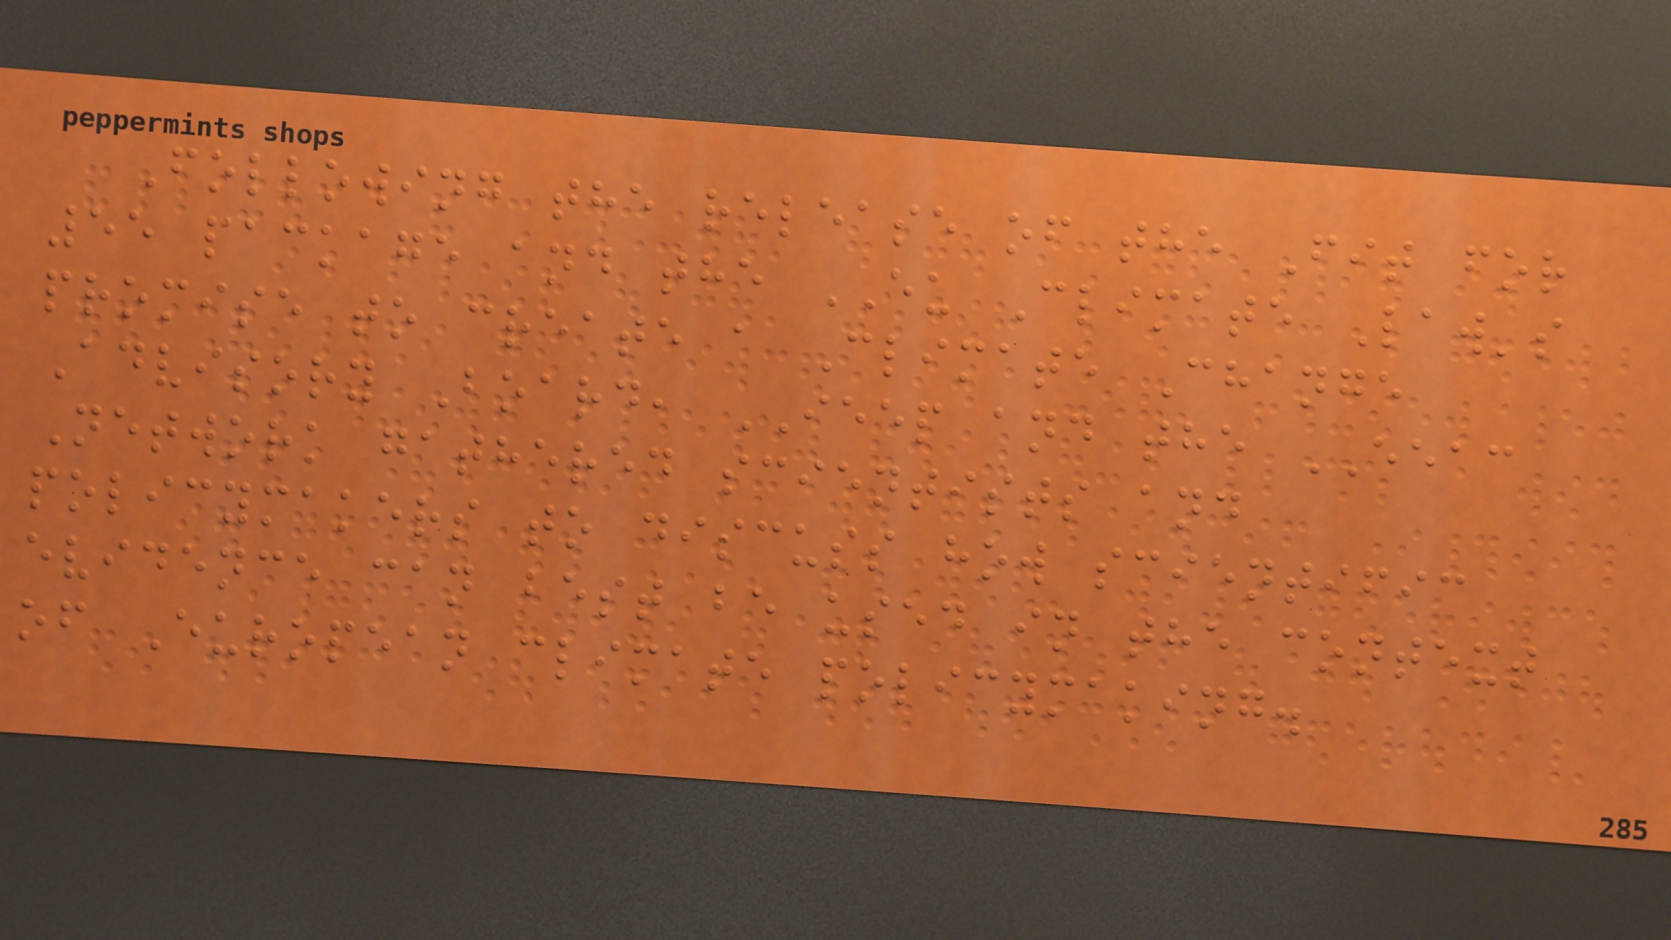Following the release of the Fit for
55 package and the EU Climate Law's
promise to create a Climate Change
Advisory Board, IEEP and the EEAC
Network gathered scientists and
policymakers to discuss how scientific
evidence can best be used in the context
of European climate policymaking.
